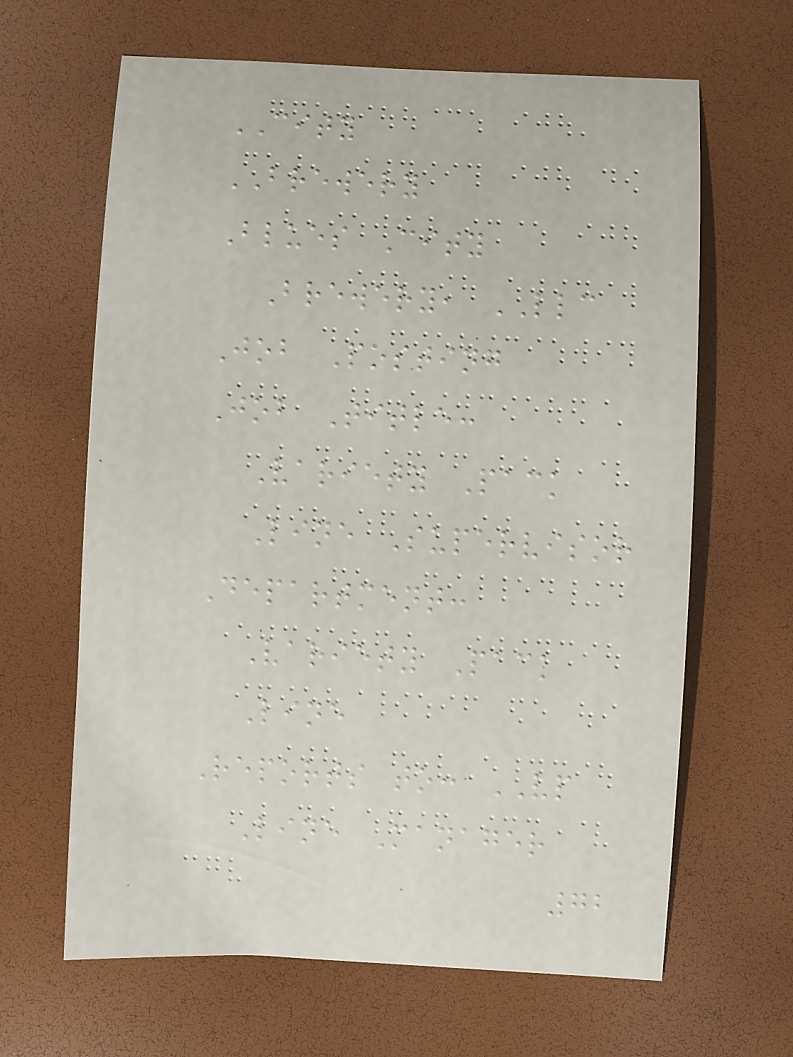CITY
BREWERY
Blues City
Brewery, LLC
Job Posting
Job Title:
Variety Pack
Line Supervisor
Department:
Variety Pack
Line
Reports to: VP
Line Manager
72
